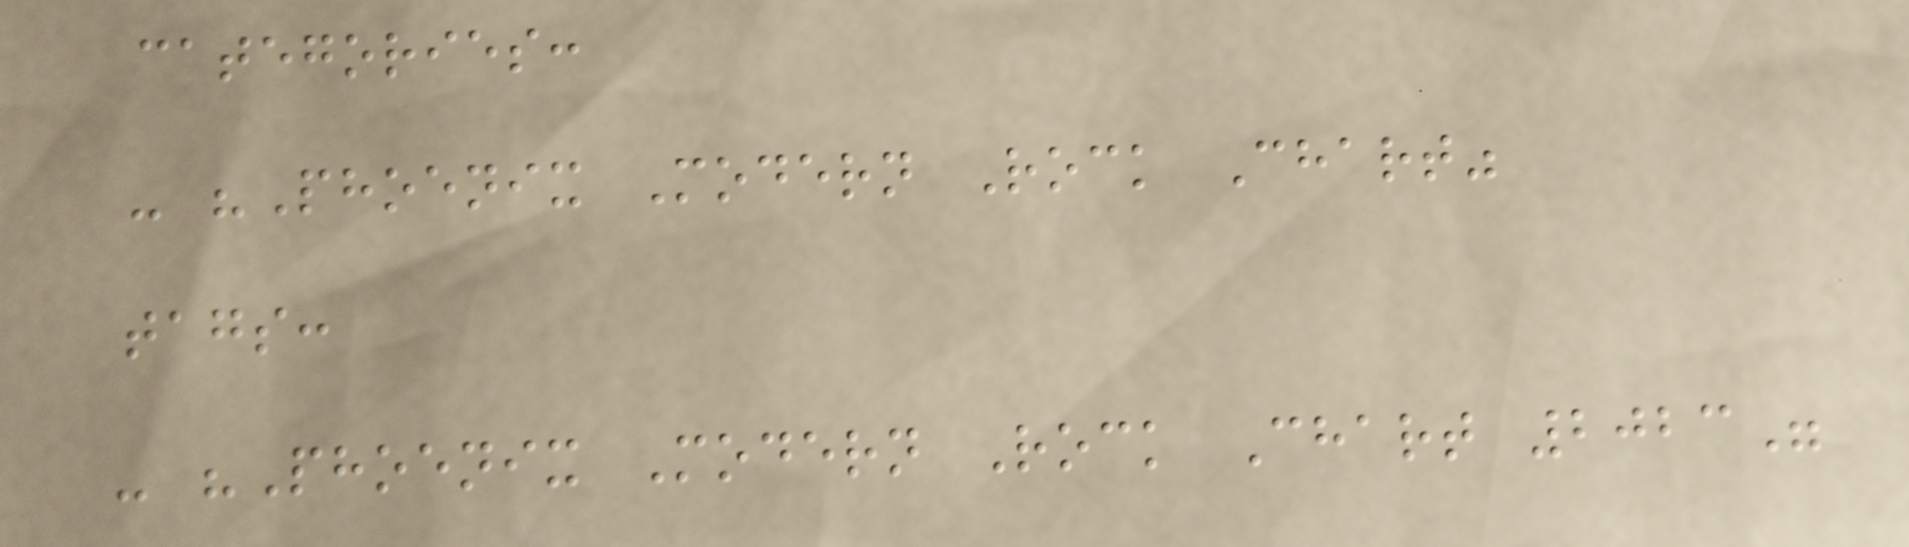categories:
- "Phoenix Modern Rock Chart"
tags:
- "Phoenix Modern Rock Chart 2023"
